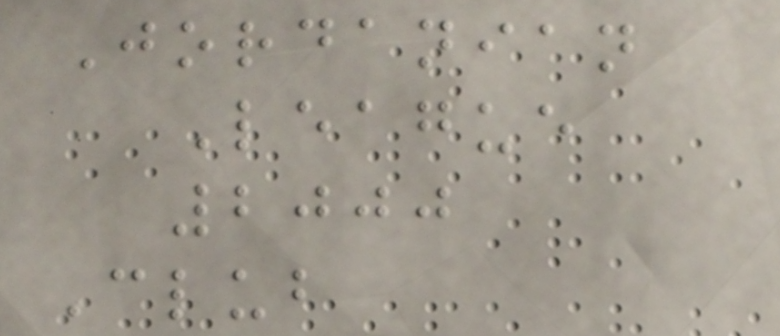Jordanian
League
2000
Club
